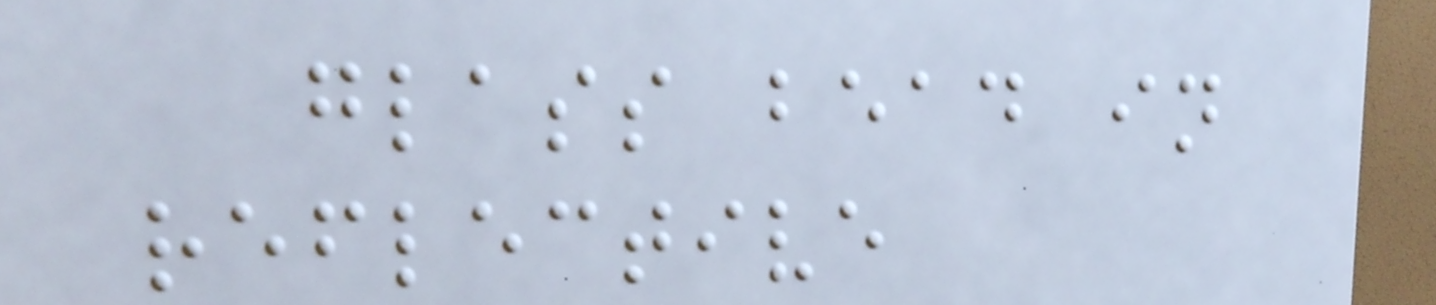glass bead in
reflective
